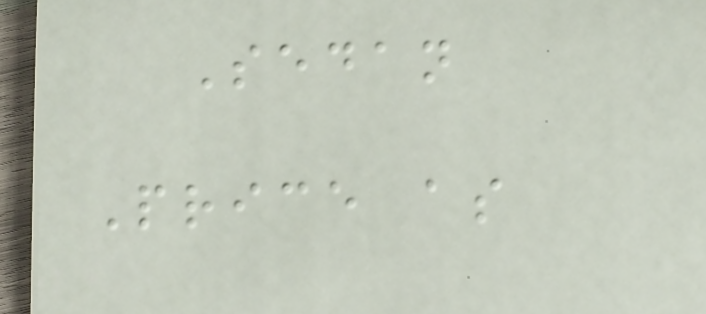Sedan
Price as
